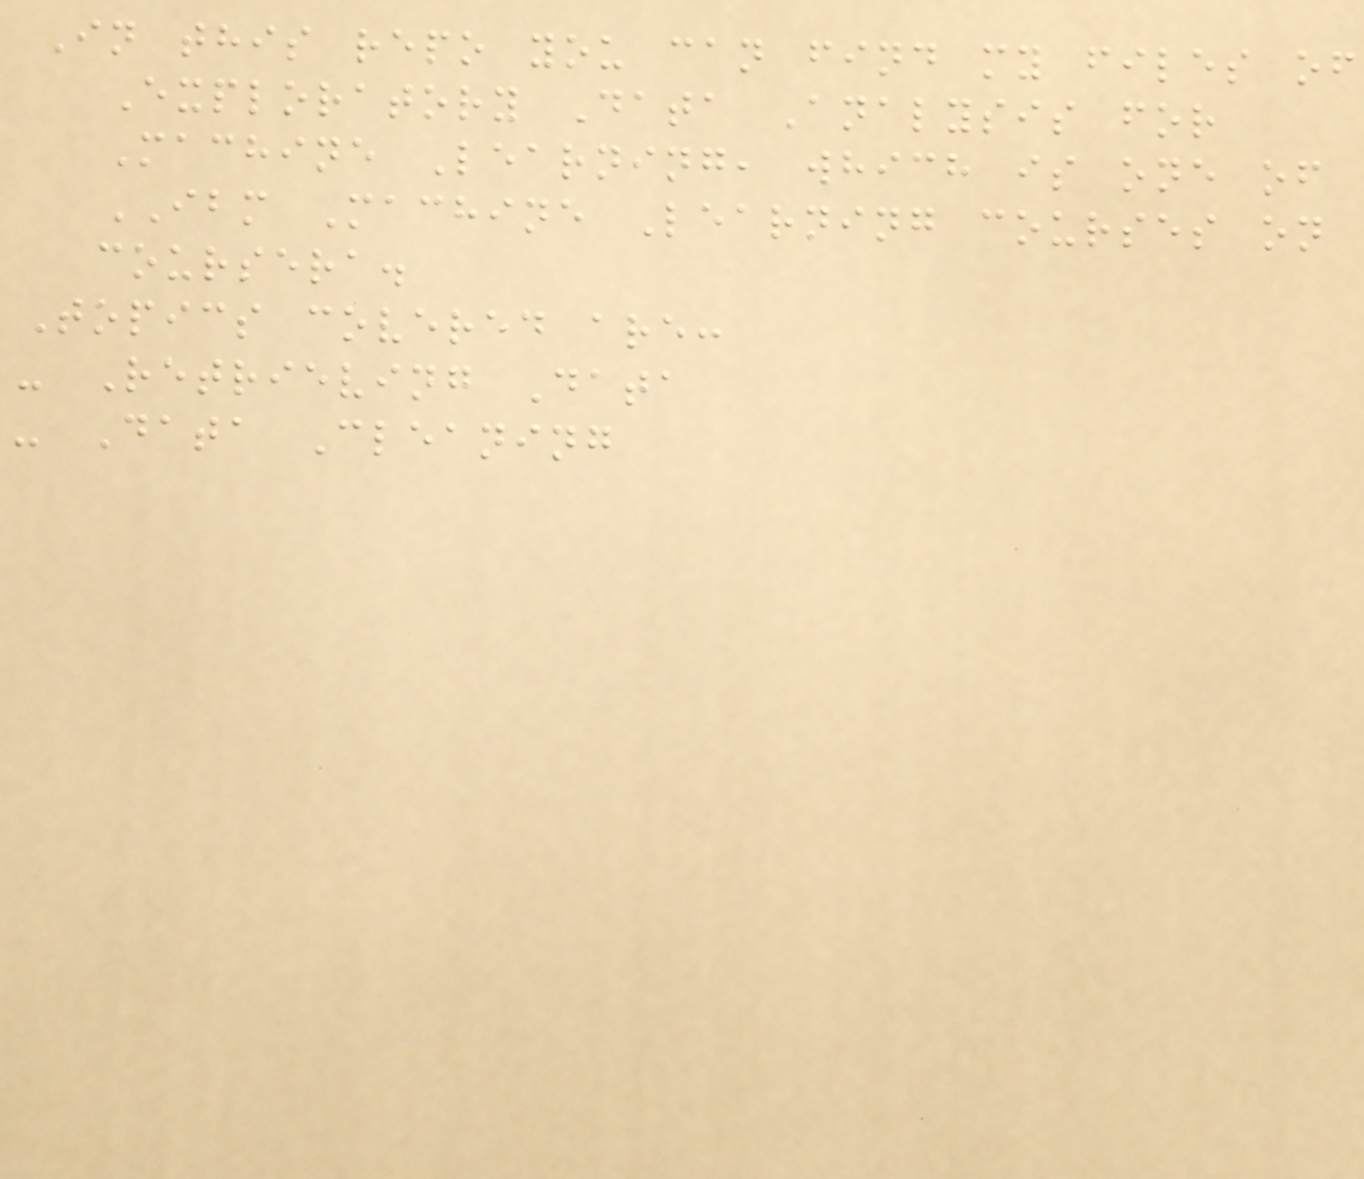In this repo you can find my files of
Exploratory Data Analysis for
Machine Learning, which is one of
IBM Machine Learning courses on
coursera.
Topics covered are:
- Retrieving Data
- Data Cleaning
